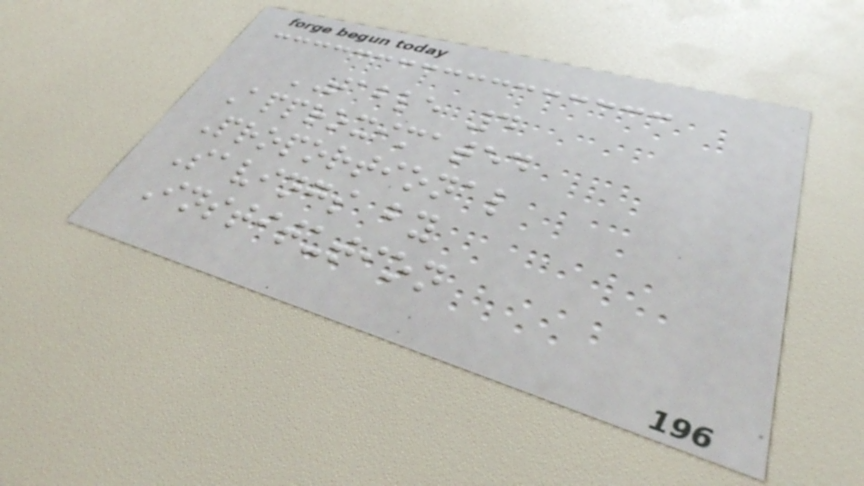TABLE 4
Approximated
Proportional
Savings by
Institution
